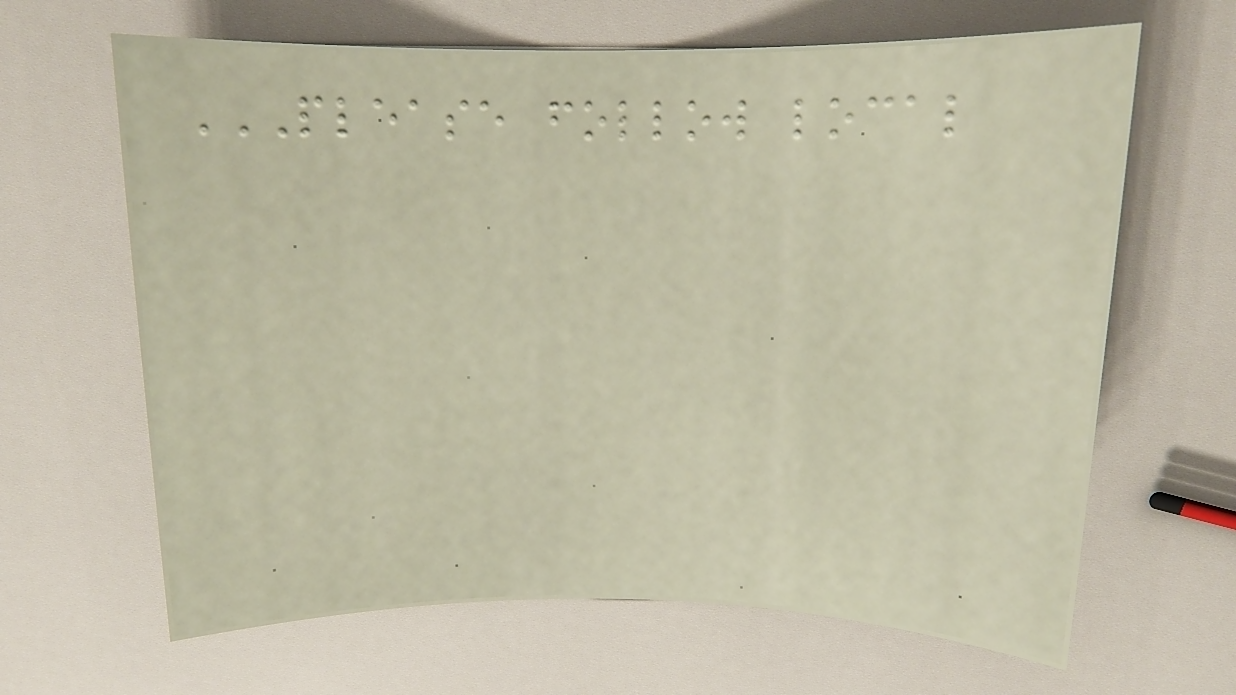PLEASE FOLLOW LOCAL
